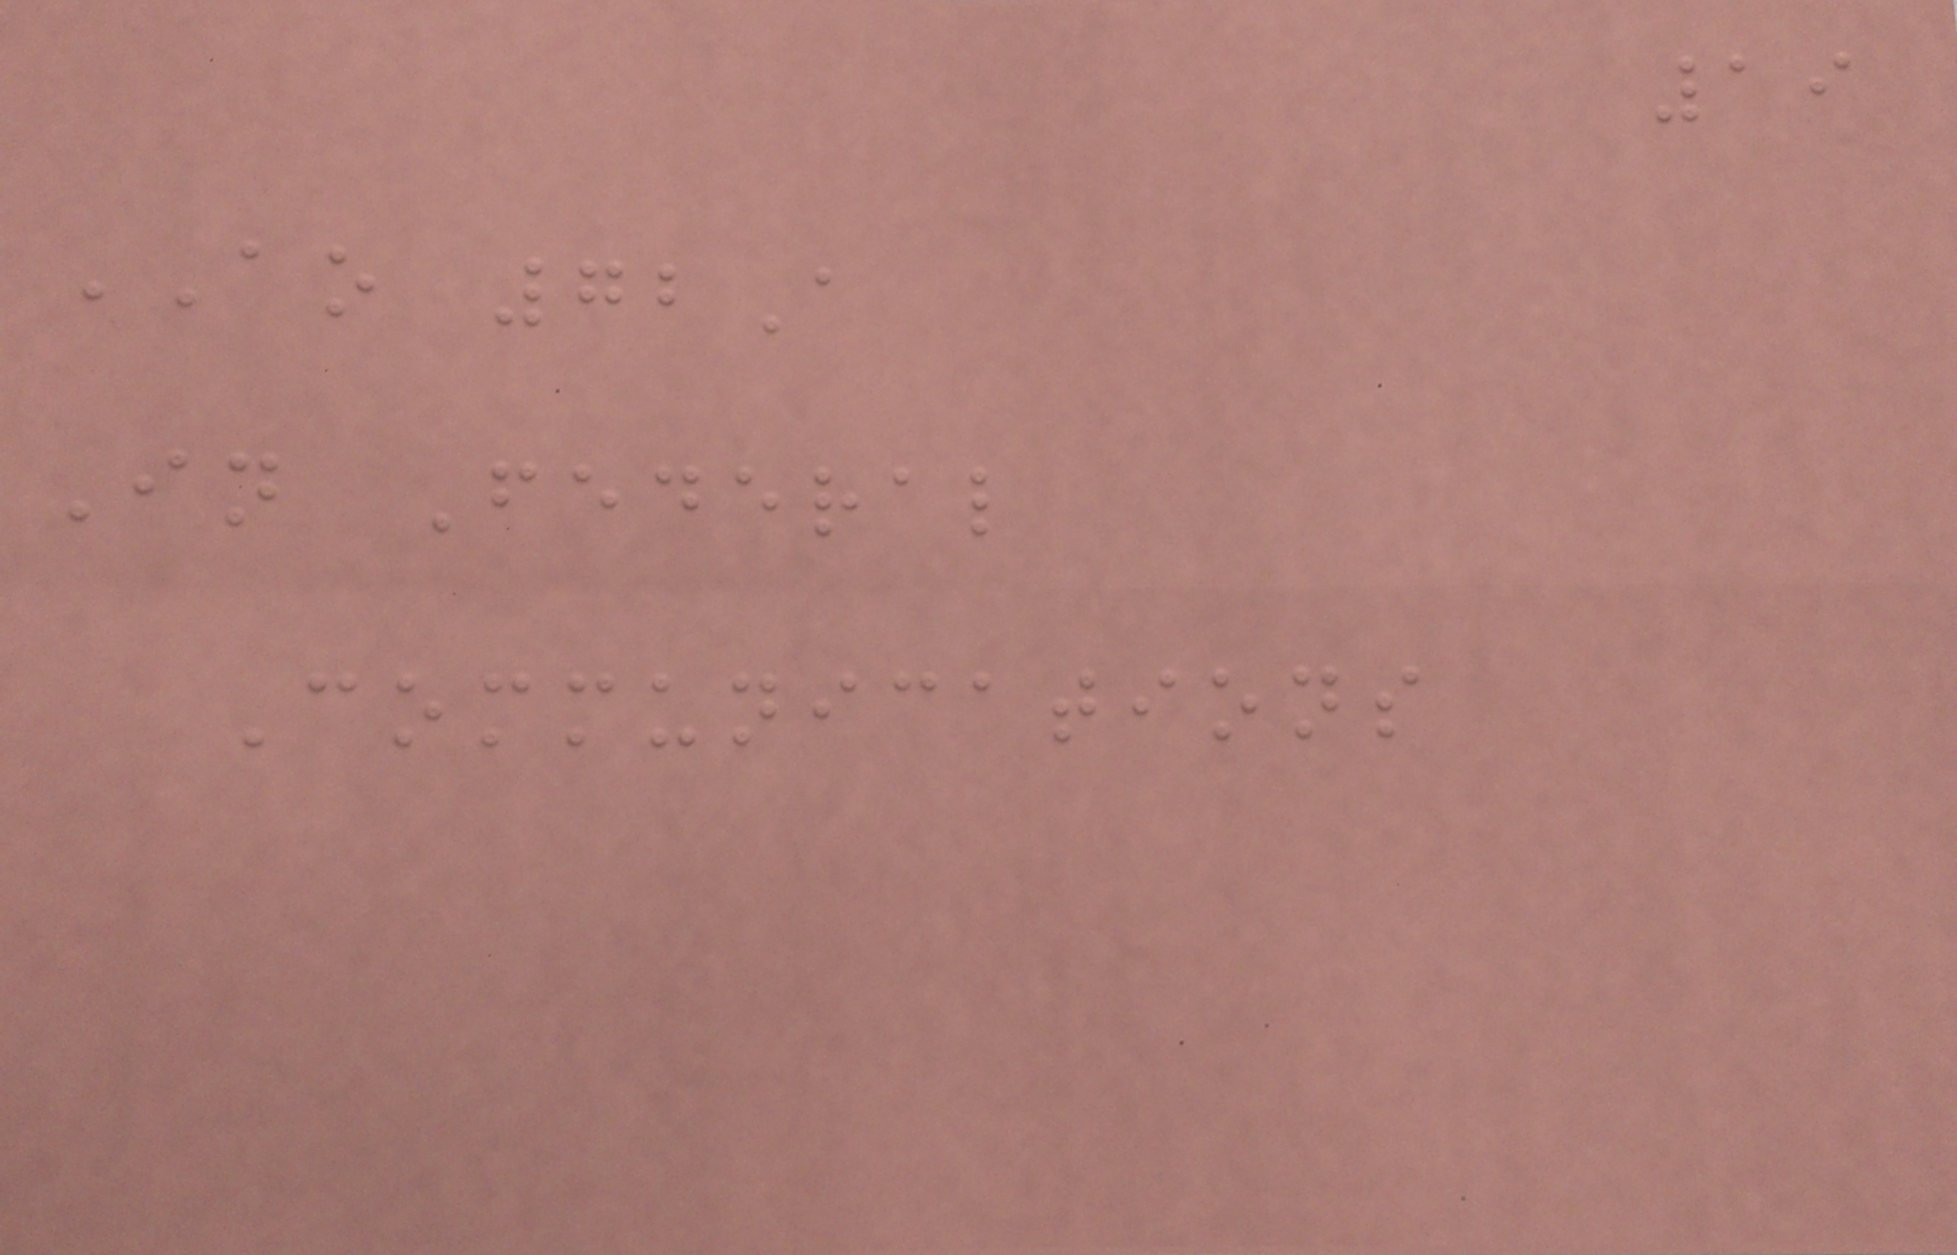19
AO 72A
In Federal
Communications
